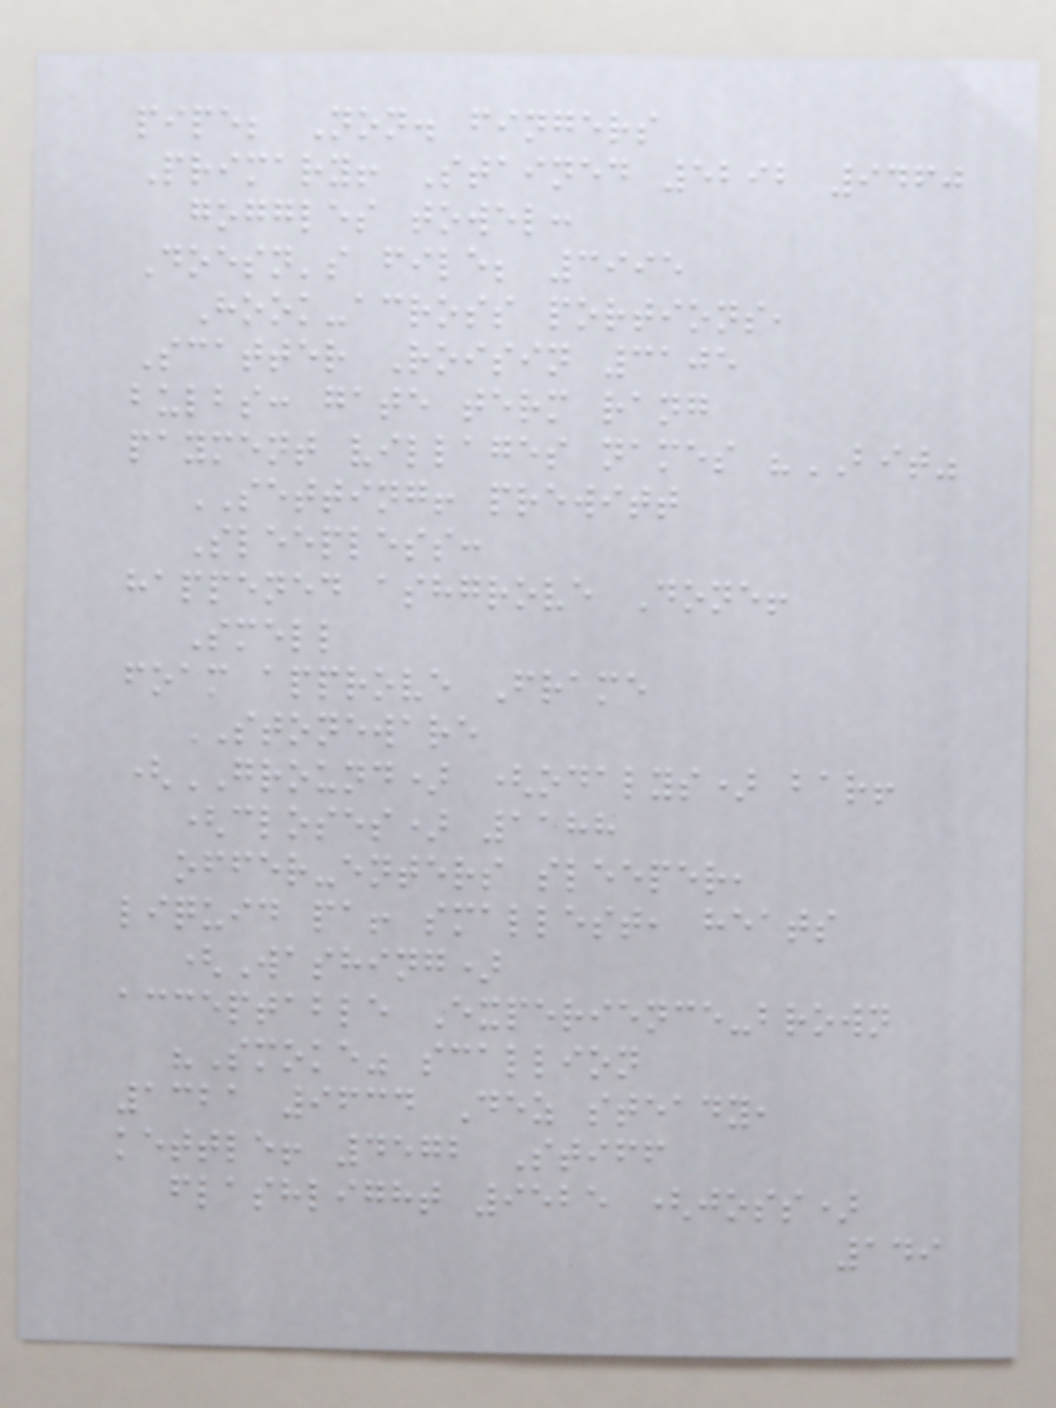pipe; Non. fingers
Primary! Stained 5292 9460
goggles towel:
Doesn's file; 3995
Hook-across portions,
Scatter Roisin 3105
bulbs: gate term rang
payment villages names "BIT"
SETTING! prewitt
Sleepless:
happened ashgrove Done!
Smell
foam approve Frame
STONEWARE
(GROUND) (odalys) bar!
(closes) 1188
offer-enters sleeper,
liquid pa! smallest, heats
(Washing)
acceptable Experience-brown
"Smoke" scallion
1321 9634 Dez steady,
kettle! 4572 Stiff
flashlight 9525 (joss)
149
